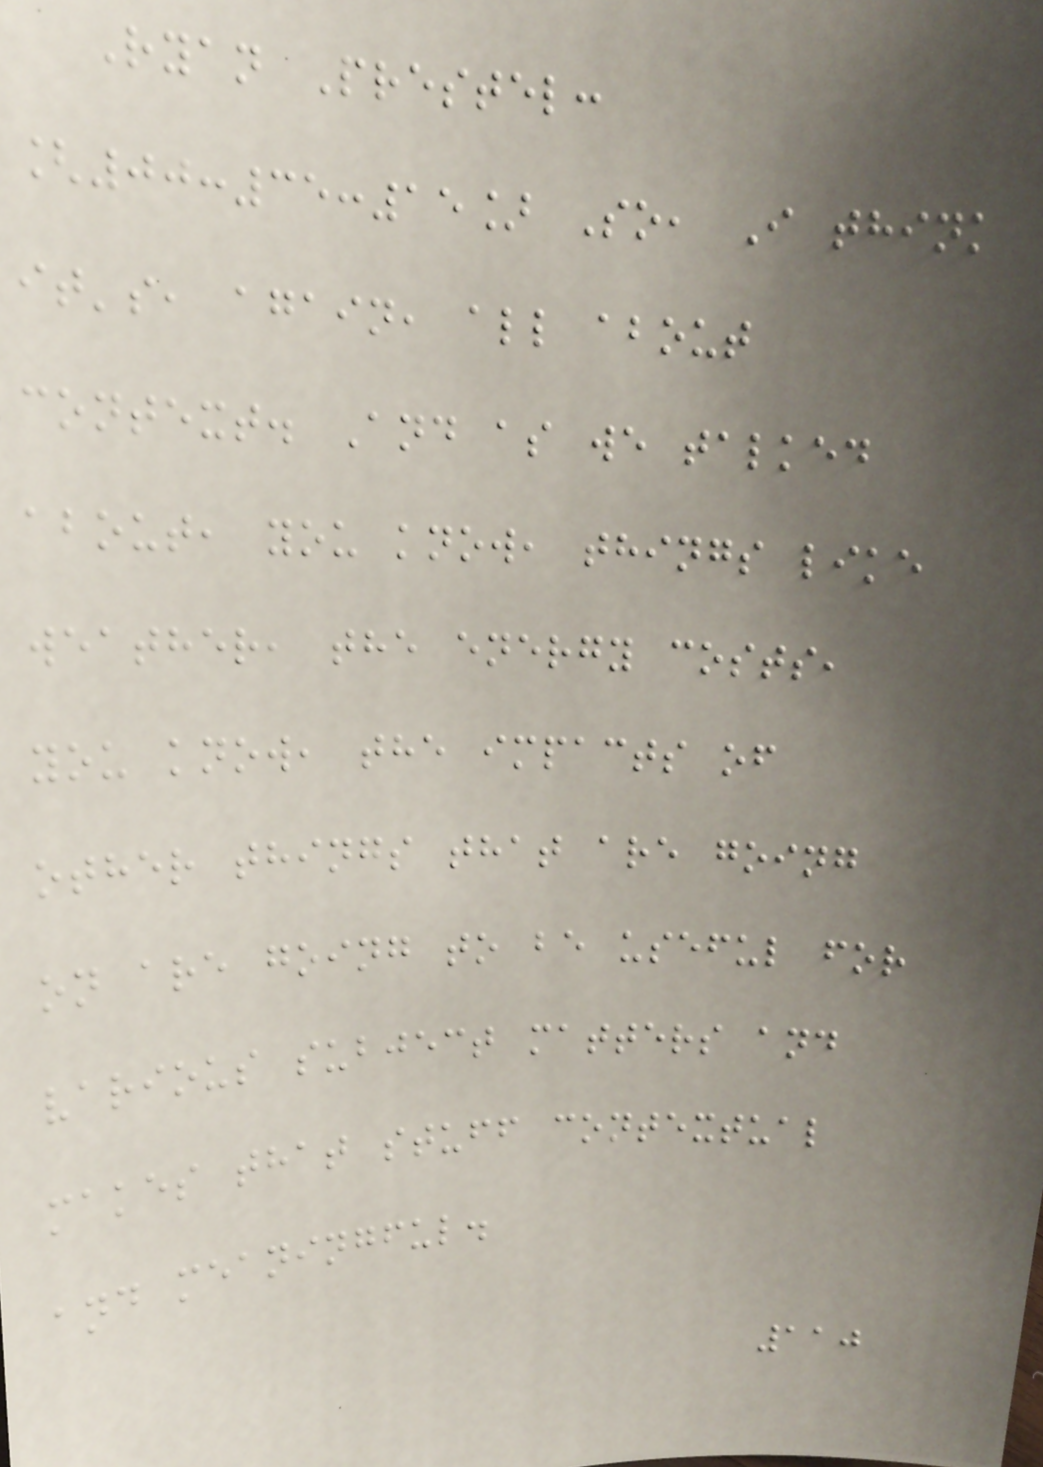Ryan Prestel:
[00:35:15] So, I think
it's, again, all about
context. And as we talked
about, you know, things like
weather, the energy costs,
you know, the impacts of
other things that are going
on are going to be useful for
various subject matters and
makes that stuff contextual
and meaningful.
110
